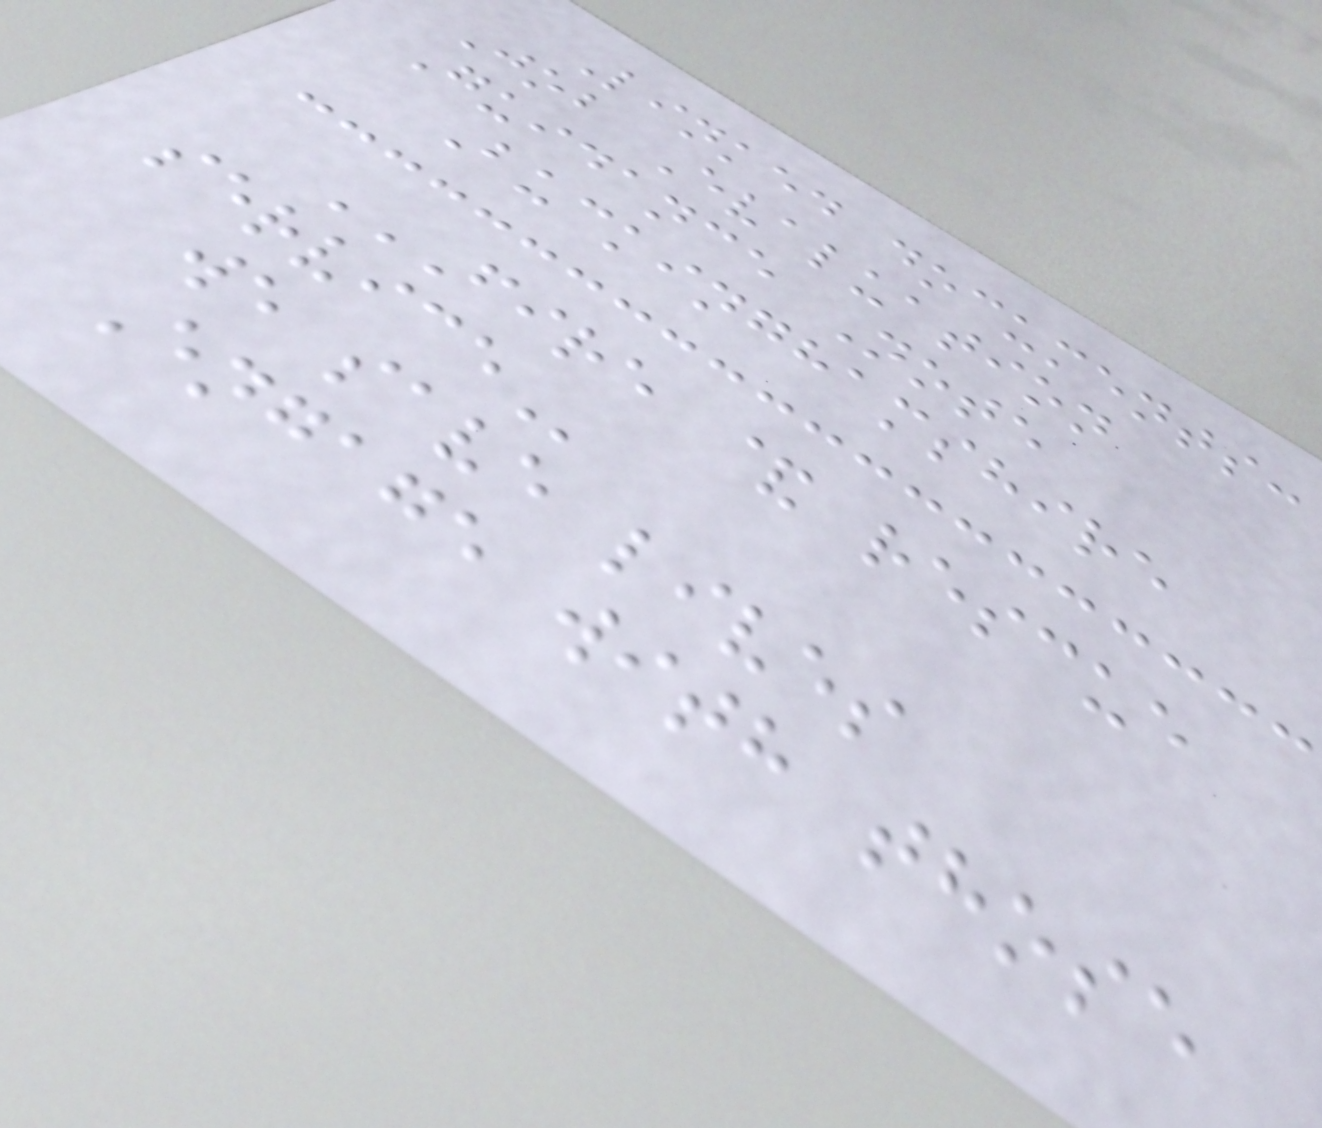Linked documents:
Job Evaluation
Guidance Note
Buckinghamshire
FIRE & RESCUE
SERVICE
we save lives
Engage with those
